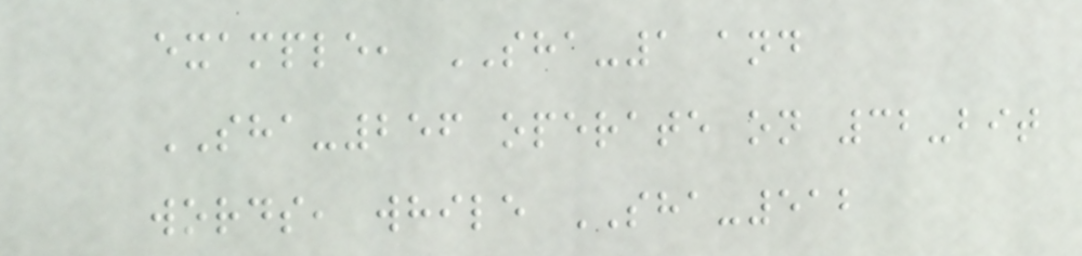example, SHA-1 and
SHA-256 operate on 32-bit
words, while SHA-512
